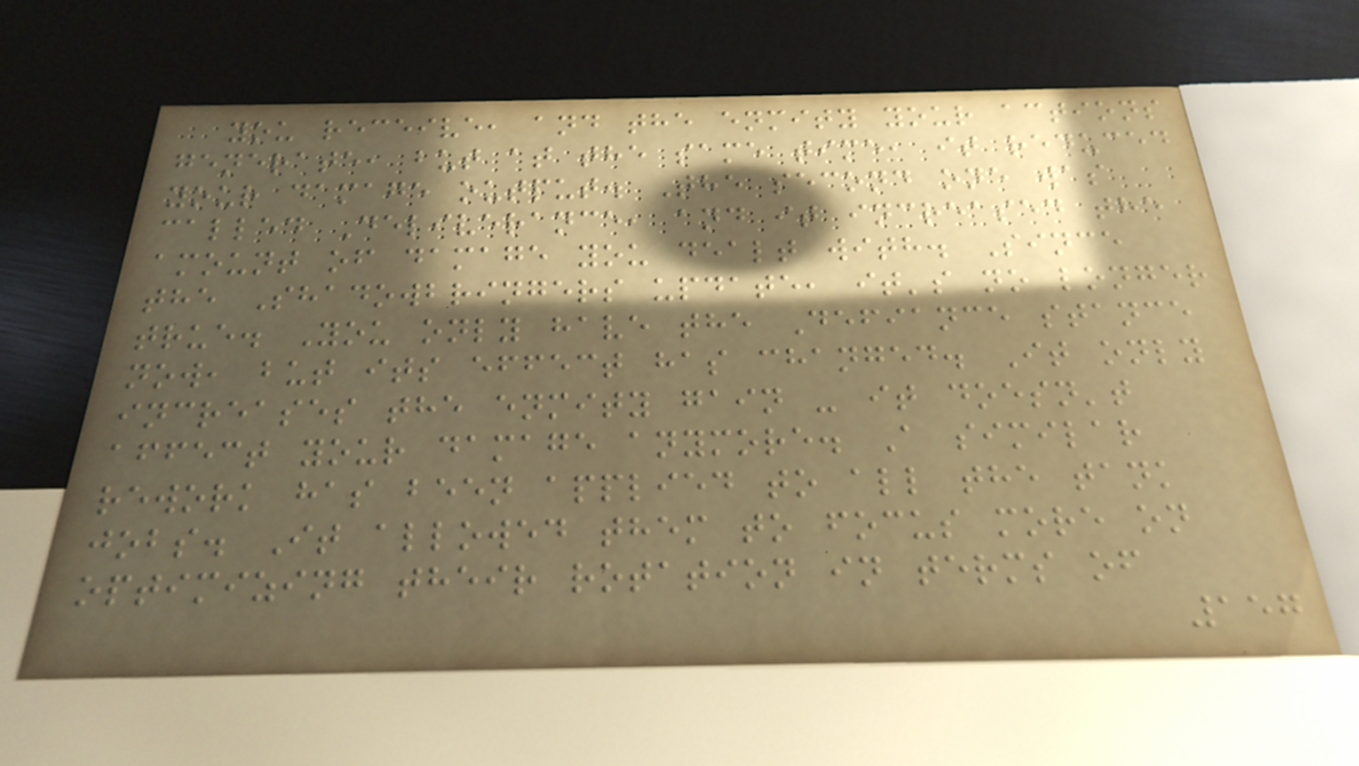you receive, and the enmity your actions
generate, but at the same time, it reduced
your damage output. The second one was
called Deliverance, and it increased the
amount of damage you dealt with. Since
the Shadowbringers update, it's no longer
true. You only have the Defiance stance
now, but its effect has changed. It only
increases the enmity gain - it doesn't
affect your damage anymore. A similar
rework has been applied to all the tank
jobs. It allowed them to focus more on
optimizing their rotation in terms of
157
